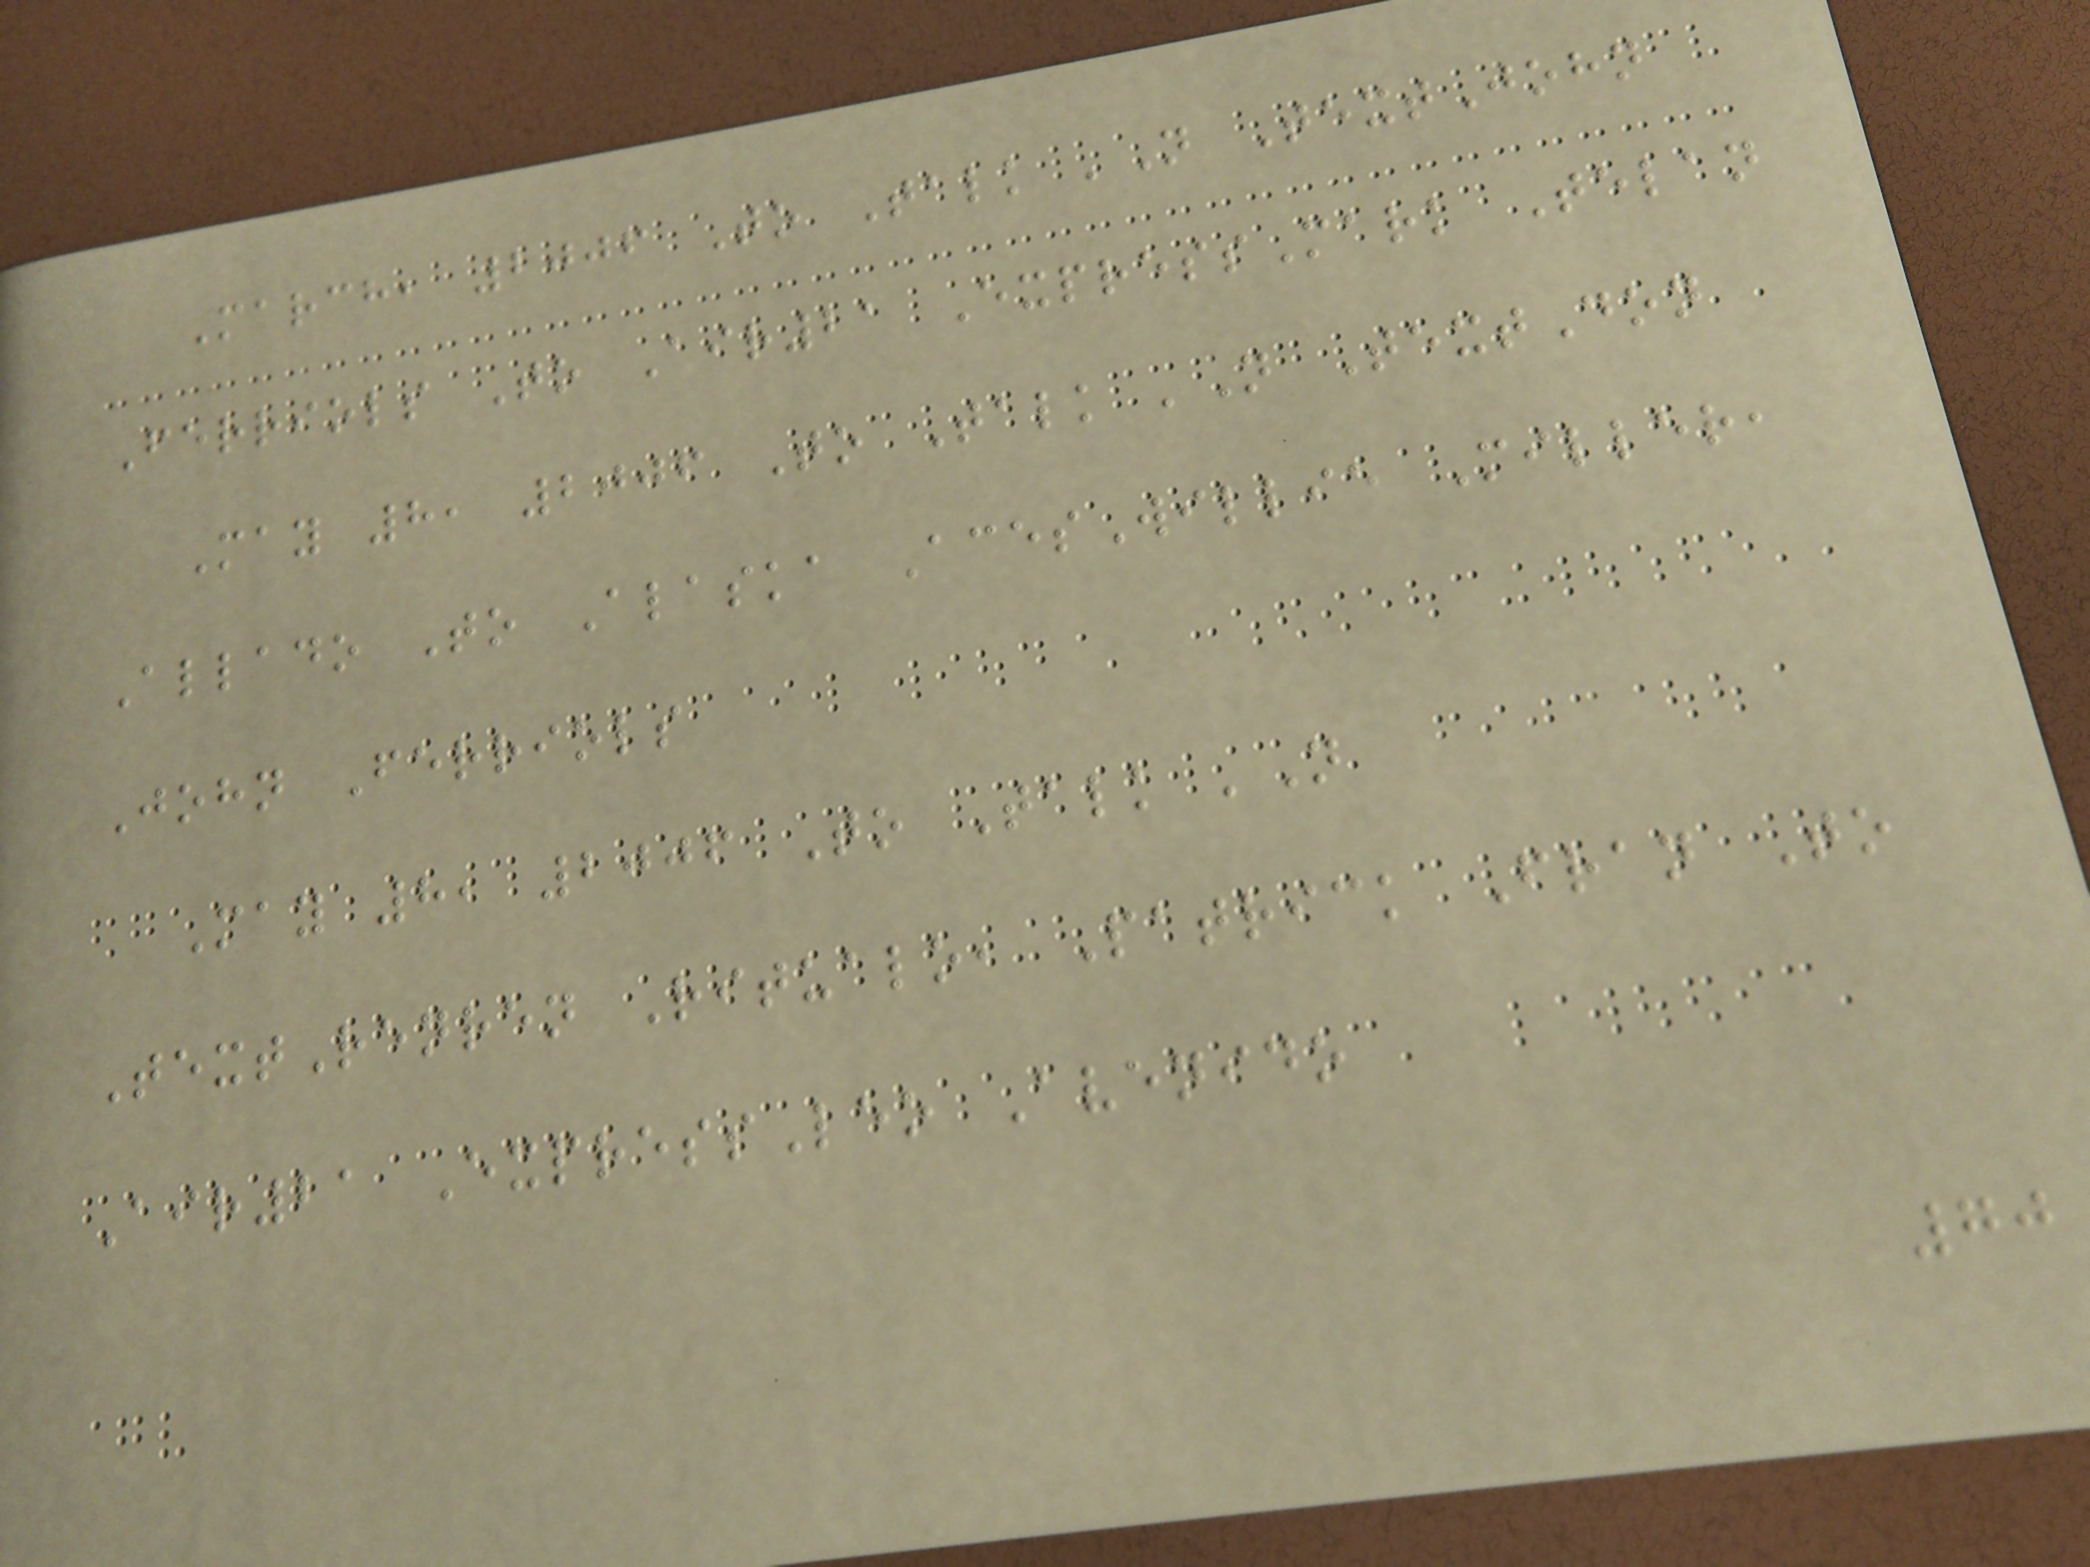March, 2006 To Talk 'N TextJohn
Ferriols To Air21 ExpressMark Telan
May 8, 2006 To Talk 'N TextDon
Allado To Alaska AcesWillie Miller,
John Ferriols
May 8, 2006 To Talk 'N
TextRenren Ritualo, Patrick Fran To
Air21 ExpressLeo Avenido
70
